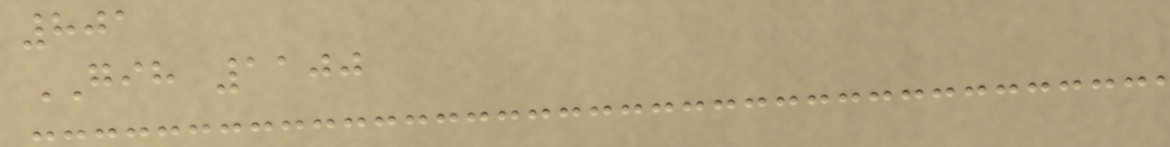801
GIH 1100
